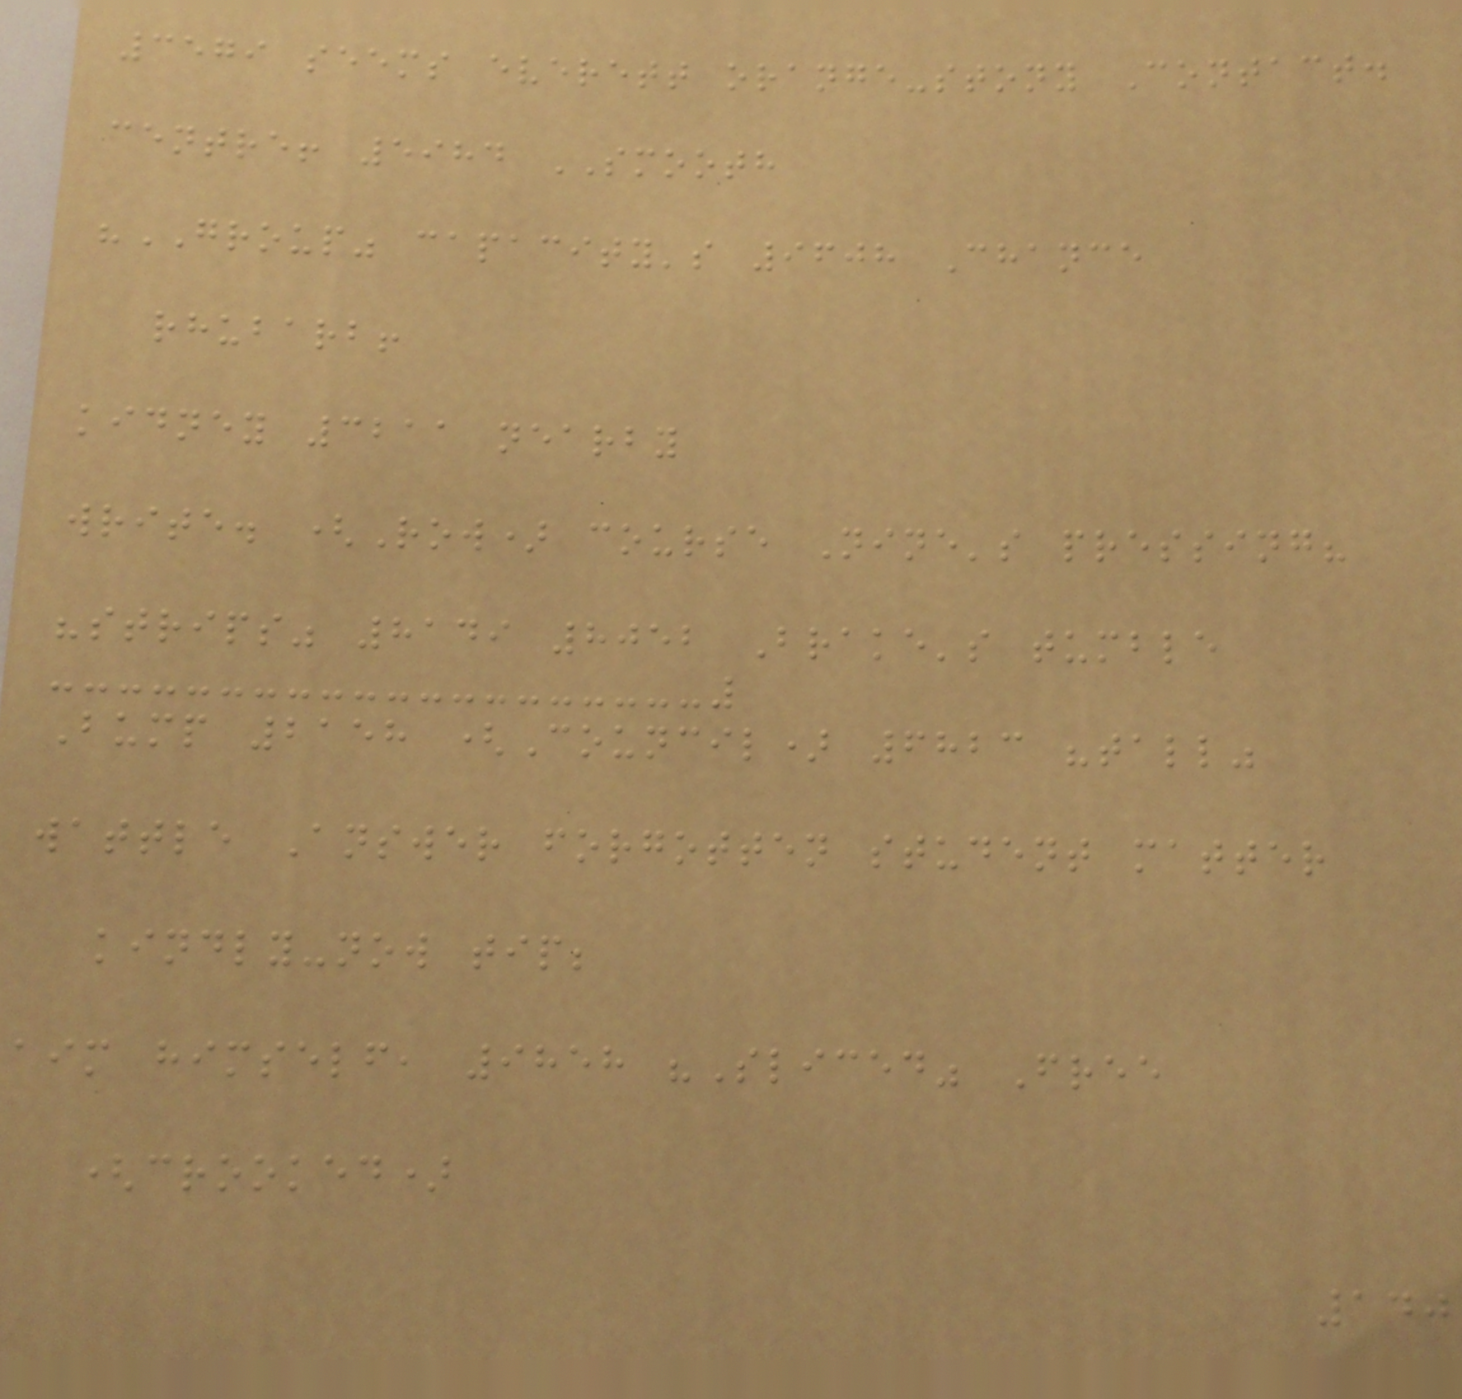3579 seems everett orange-stony Contact.
centre! 5984 SMOOTH
"GROUP" capacity's 9608 Chance
rhubarb!
kidney 3211 nearby
write. (Row) course Nine's pressing?
"strips" 8149 8052 Brake's tumble
Bump 2158 (Council) 6823 "tall"
wattle Answer forgotten student matter
kindly-now tip;
aim himself, 9858 "Sliced" Free
(crooked)
140
